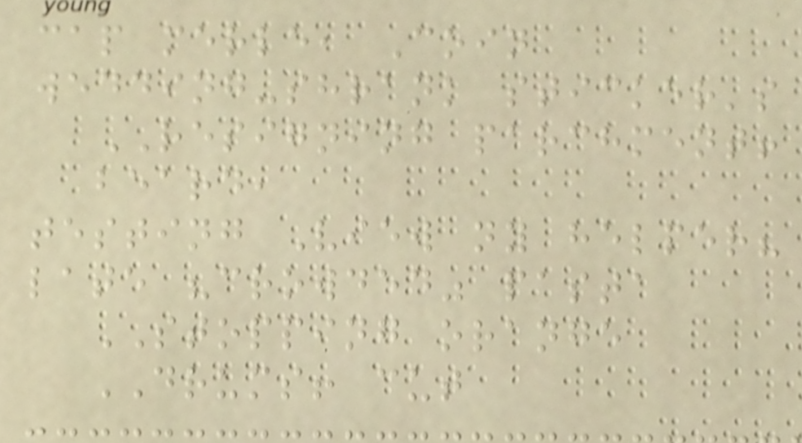cap merle, Coin
wedding-shrank sticker's
RESIGNING parchment!
beard,
testing View ny helper?
late "crowded" pasta
STOPPING orange
DRUMS! cut
